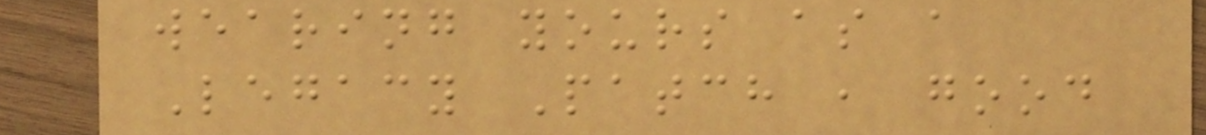wearing yours as a
Legacy Patch , good
